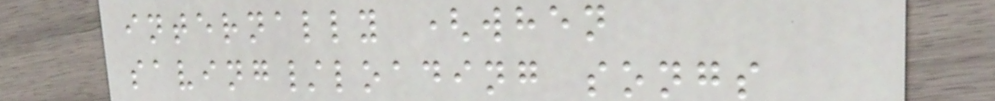internally (when
saving/loading songs
